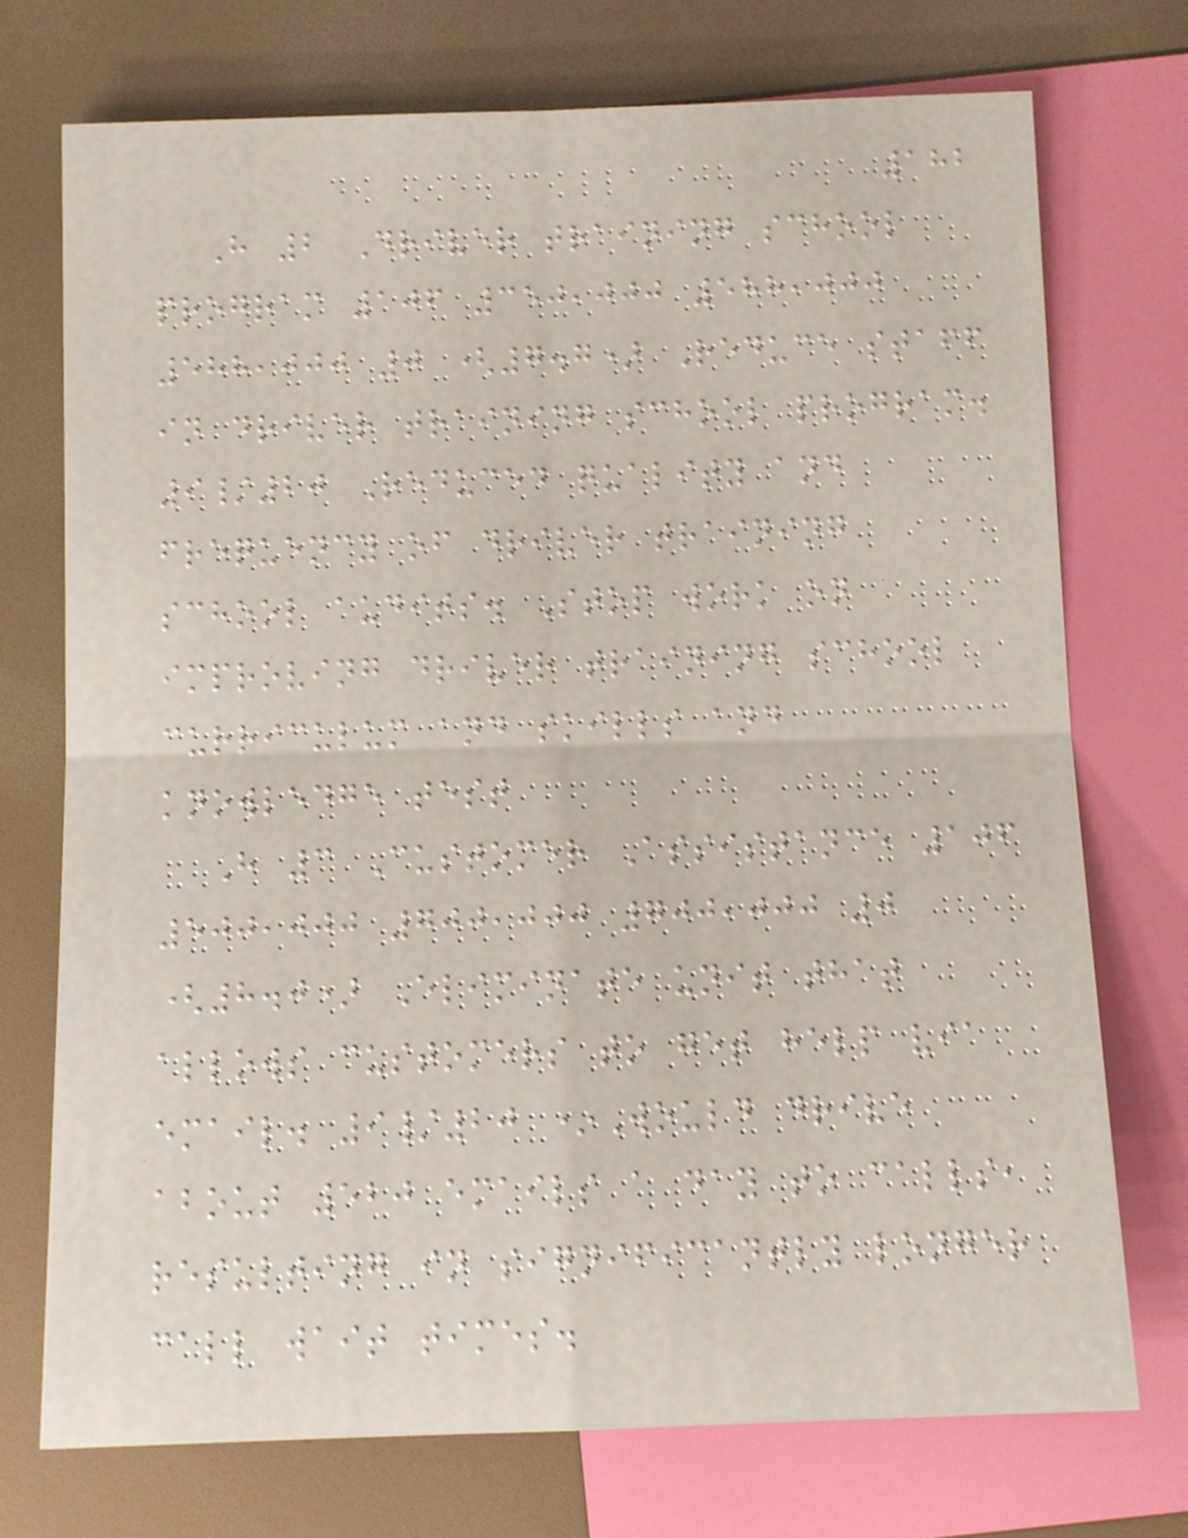182
H 2 Driver training school
program 106 350,000 588,000
588,000 0 (7.7) Reduce staff
in driver training school program.
9/20 Reduced quality and
frequency of driver training
school audits. Stop work on
improving driver training school
curriculum and skills and
knowledge test
H 3 Customer Assistance 106
500,000 700,000 700,000 0
(8.0) Eliminate unit that
allows customers to get help via
email. 9/20 *Would drive
about 520 emails a day to calls,
resulting in significantly longer
call wait times.
